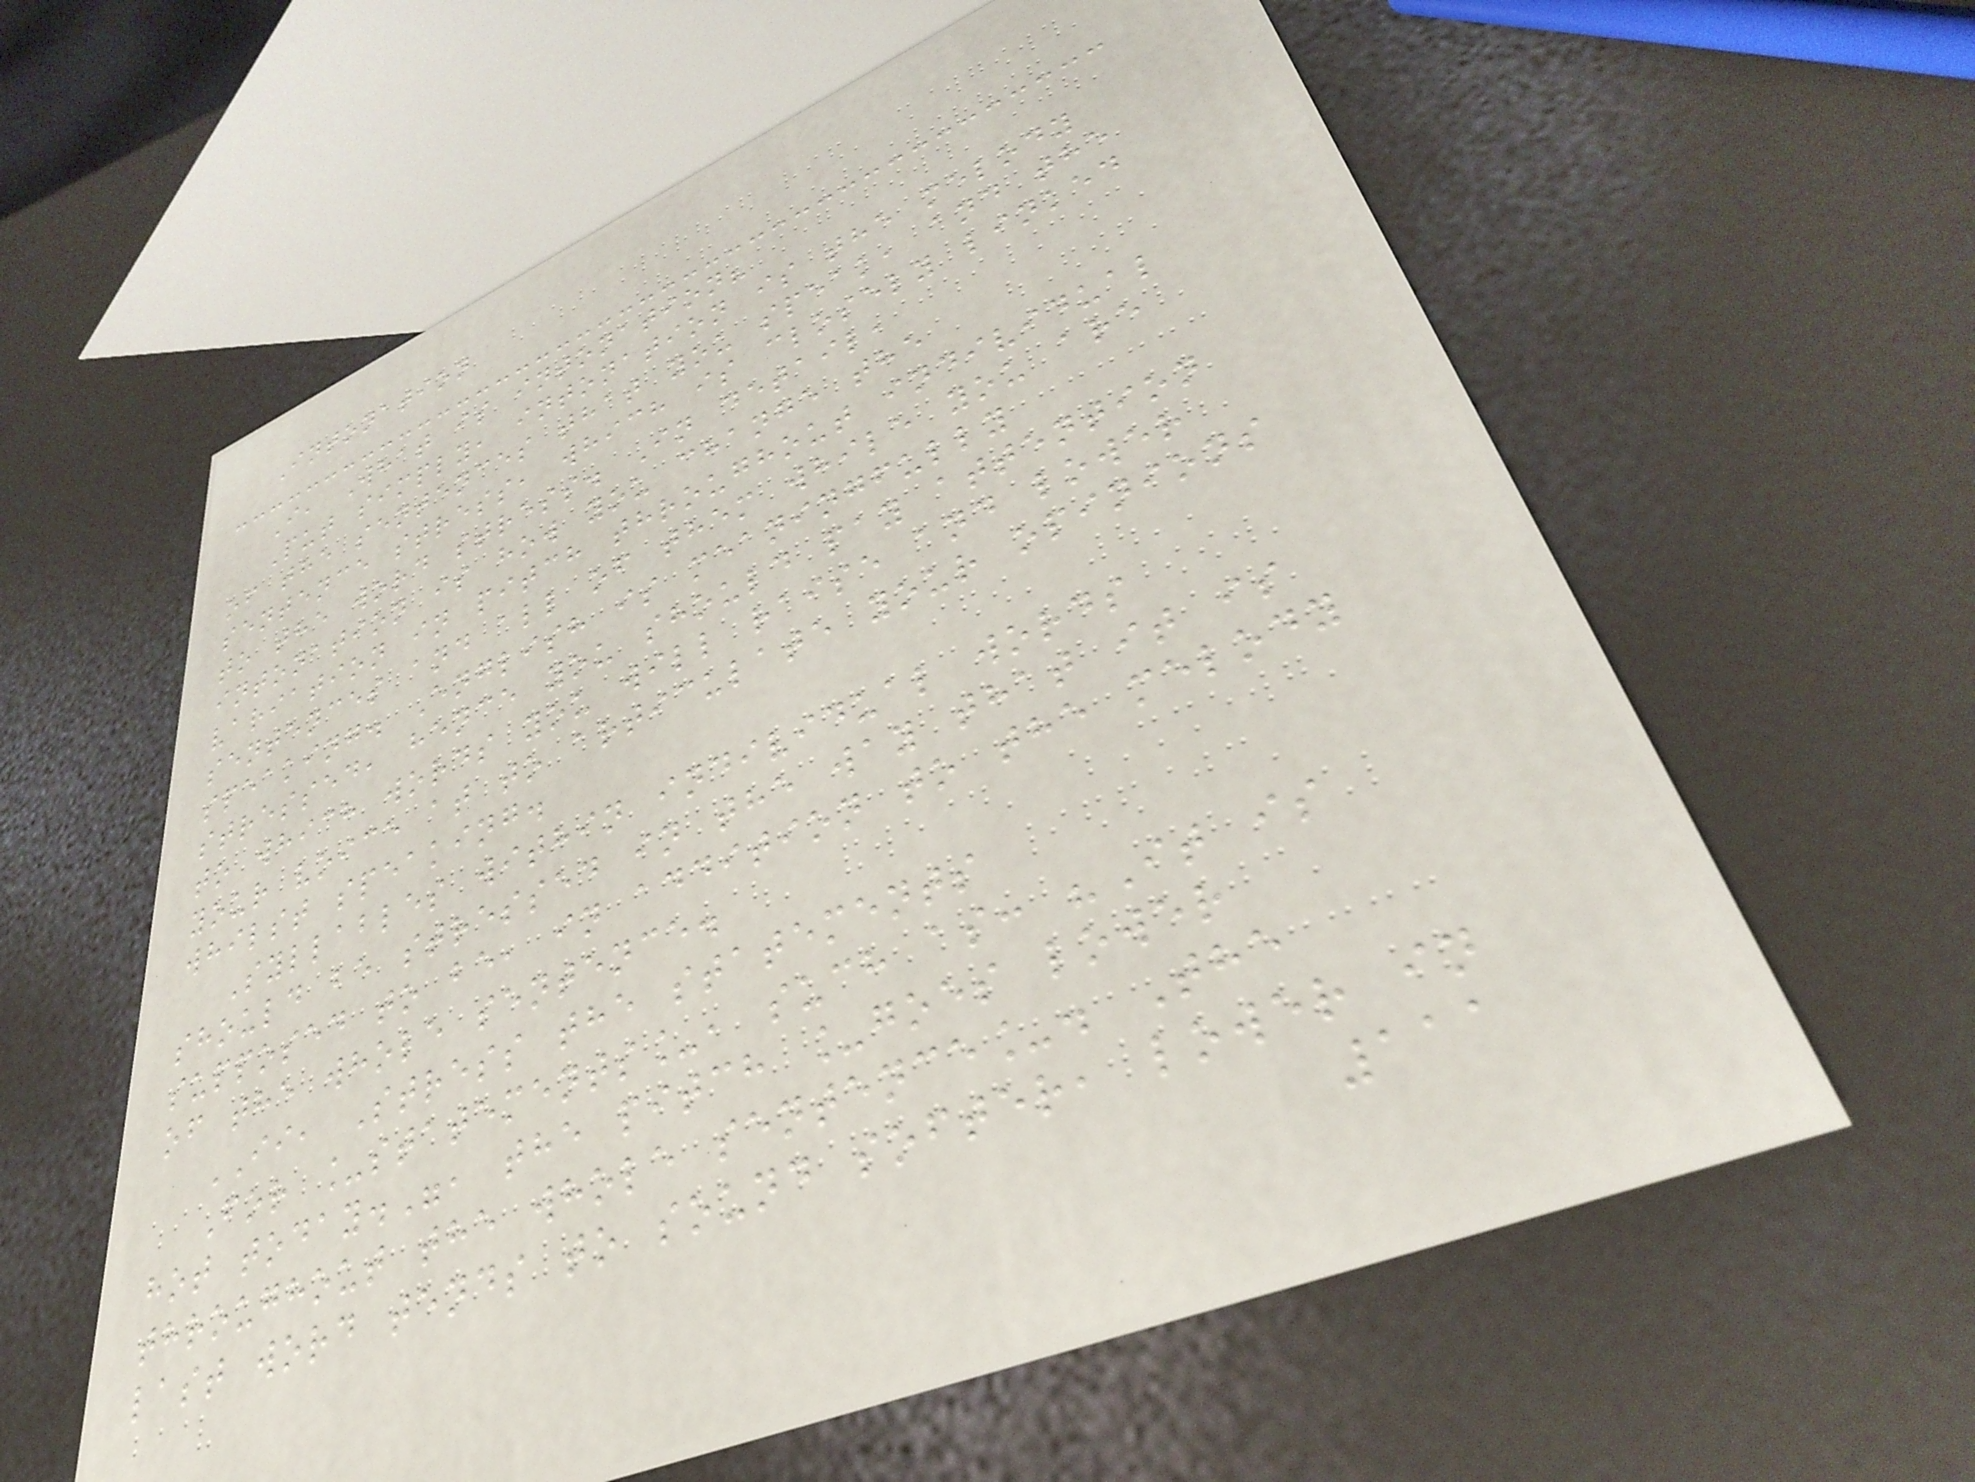Intonation
I, What is intonation?
Put simply, intonation is the melody
of the sentences that you speak, and the
sentence stress, which is closely linked
to the word stress. In detail,
intonation is how you change the
variation in pitch throughout individual
sentences and all of them while you are
speaking. English is meaningfully
stressed, hence you should pay attention
to which words you will raise and lower
your voice at to articulate your opinions
whilst speaking.
Syllables within individual words
should be stressed in the way that it is
supposed to be, in addition to the melody
of the whole sentence.
II, Stress the statements
For _statements_, such as: "It is
hot today.", the pitch _goes lower
throughout the whole sentence_. The
last word tends to sound softer, lower in
111
